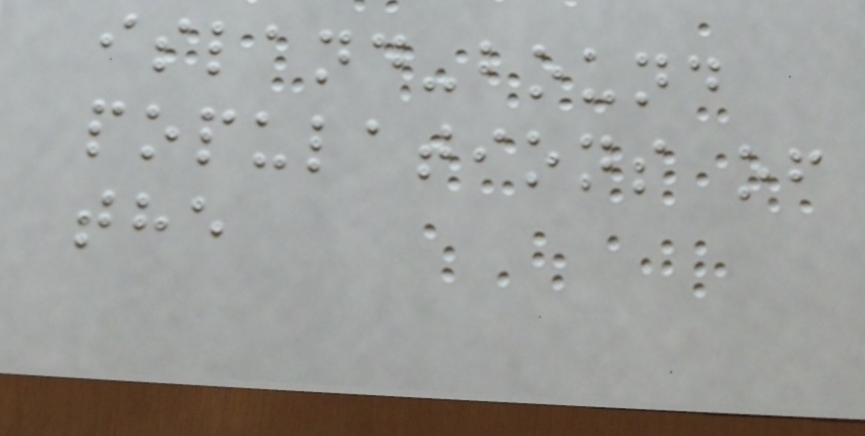island-bound
populations of
the
